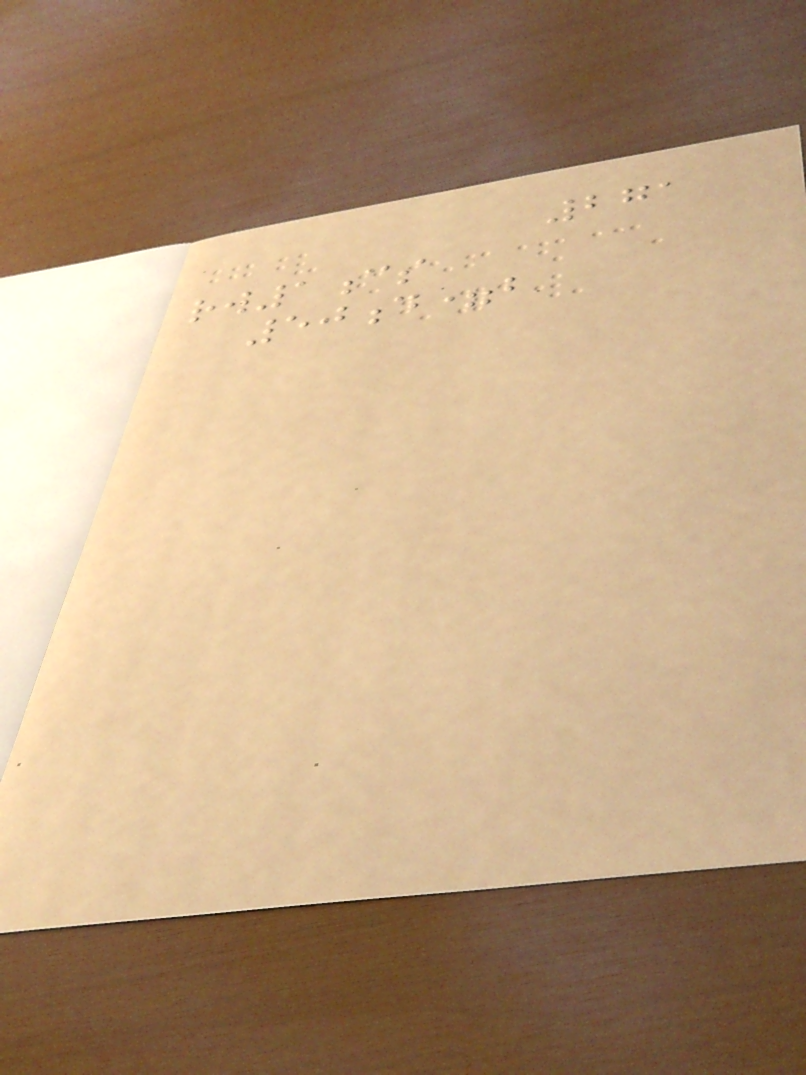271
rw1cs
50d=b
